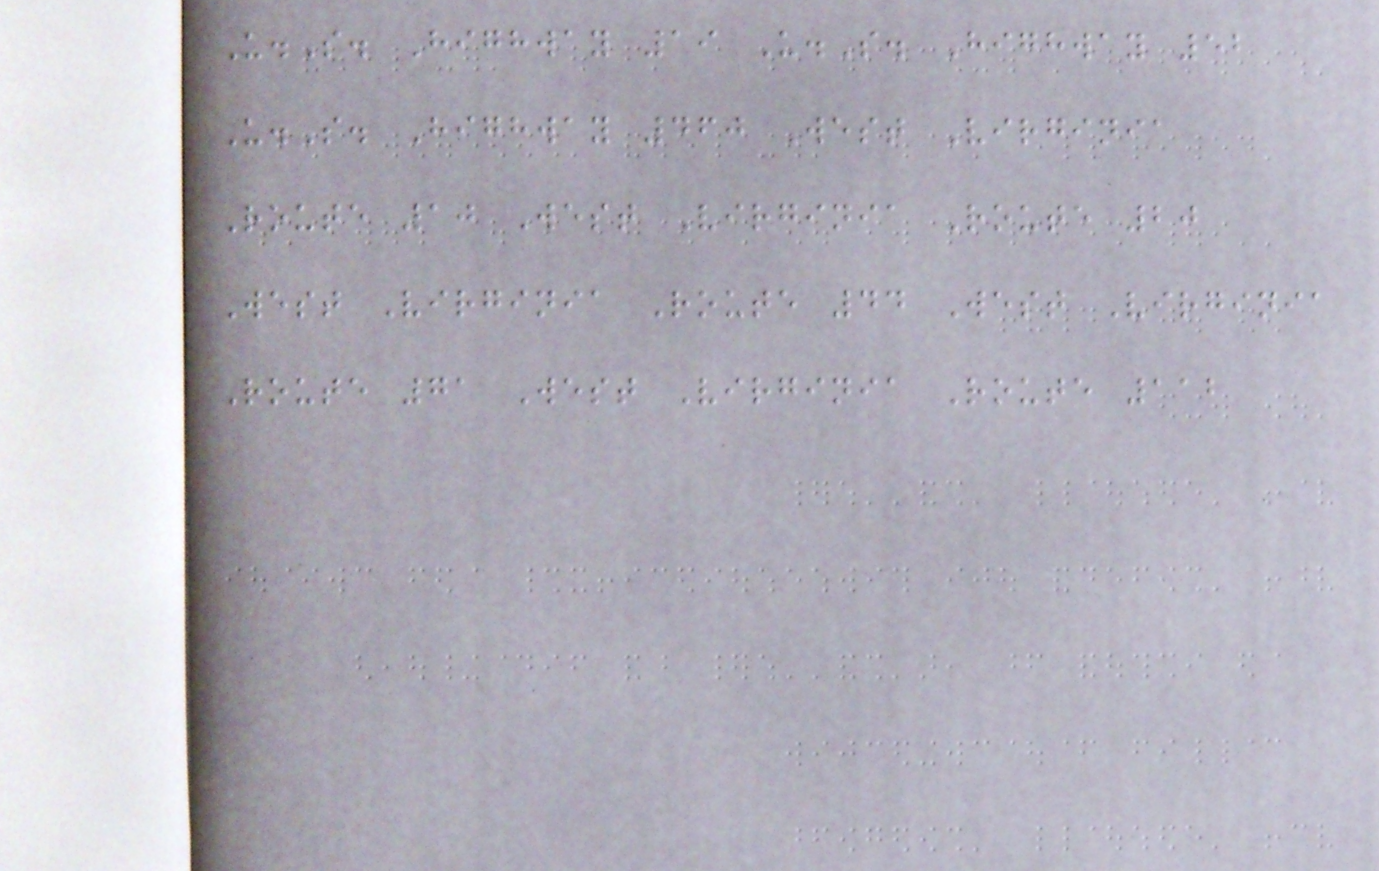U.S. Highway 19 U.S. Highway 52
U.S. Highway 460 West Virginia
Route 10 West Virginia Route 20
West Virginia Route 44 West Virginia
Route 71 West Virginia Route 112
